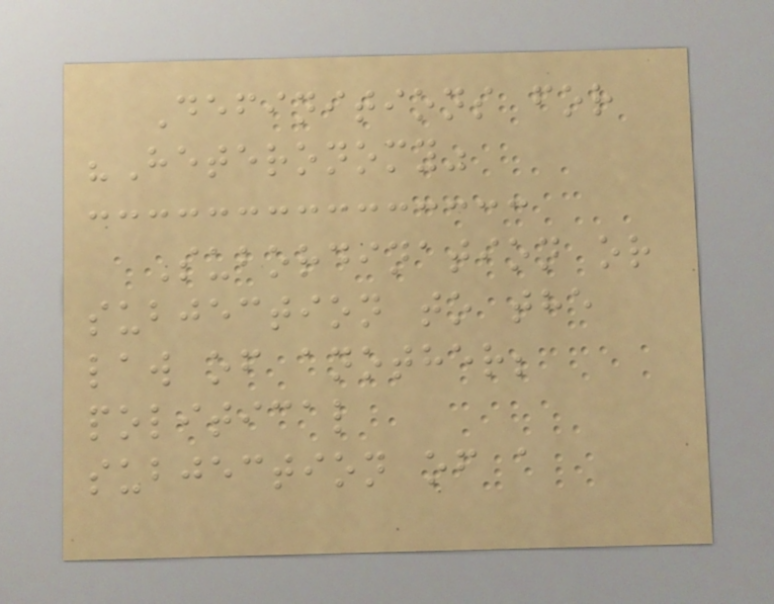Definitions for
"Heteronomy"
Subordination or
subjection to the
law of another;
political
subjection of a
